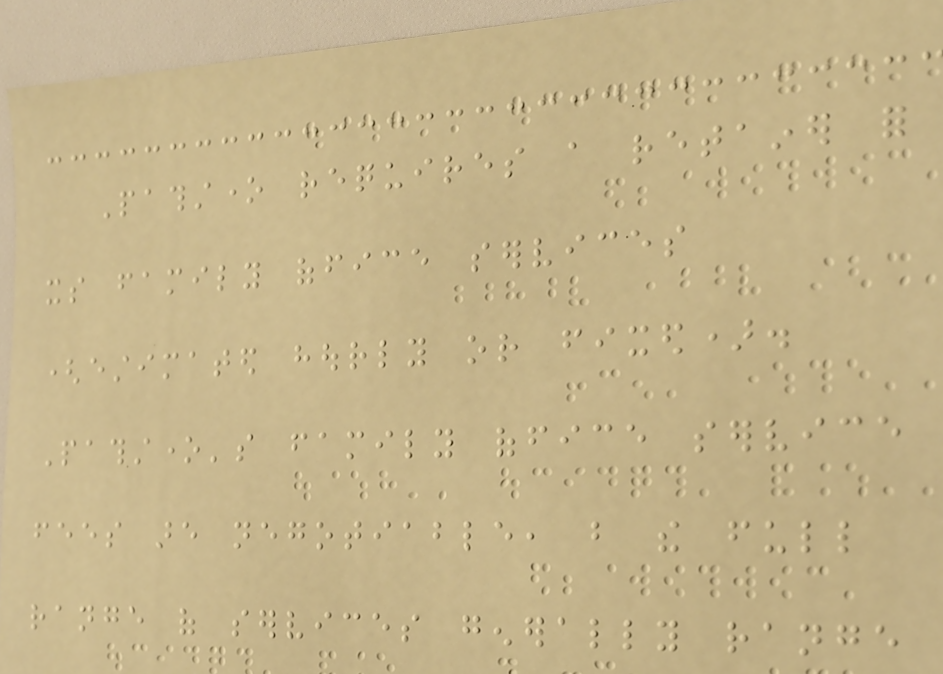Pathstone requires a retainer for
its family office services
(estimated hourly or fixed).
Pathstone's family office service
fees are negotiable, but the full
range of services generally range
